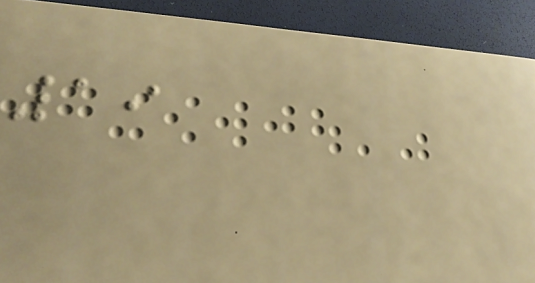19
